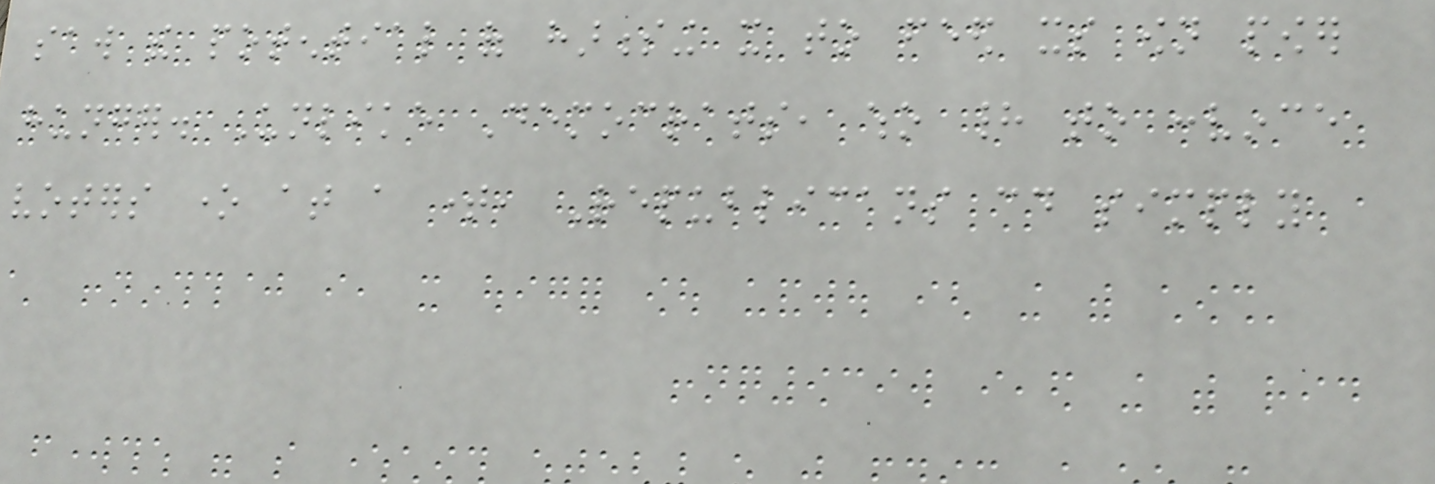saw the potential of harnessing it to feed its own power
hunger. Unlike Democrats, who had to convince
voters one at a time, Republicans could simply
